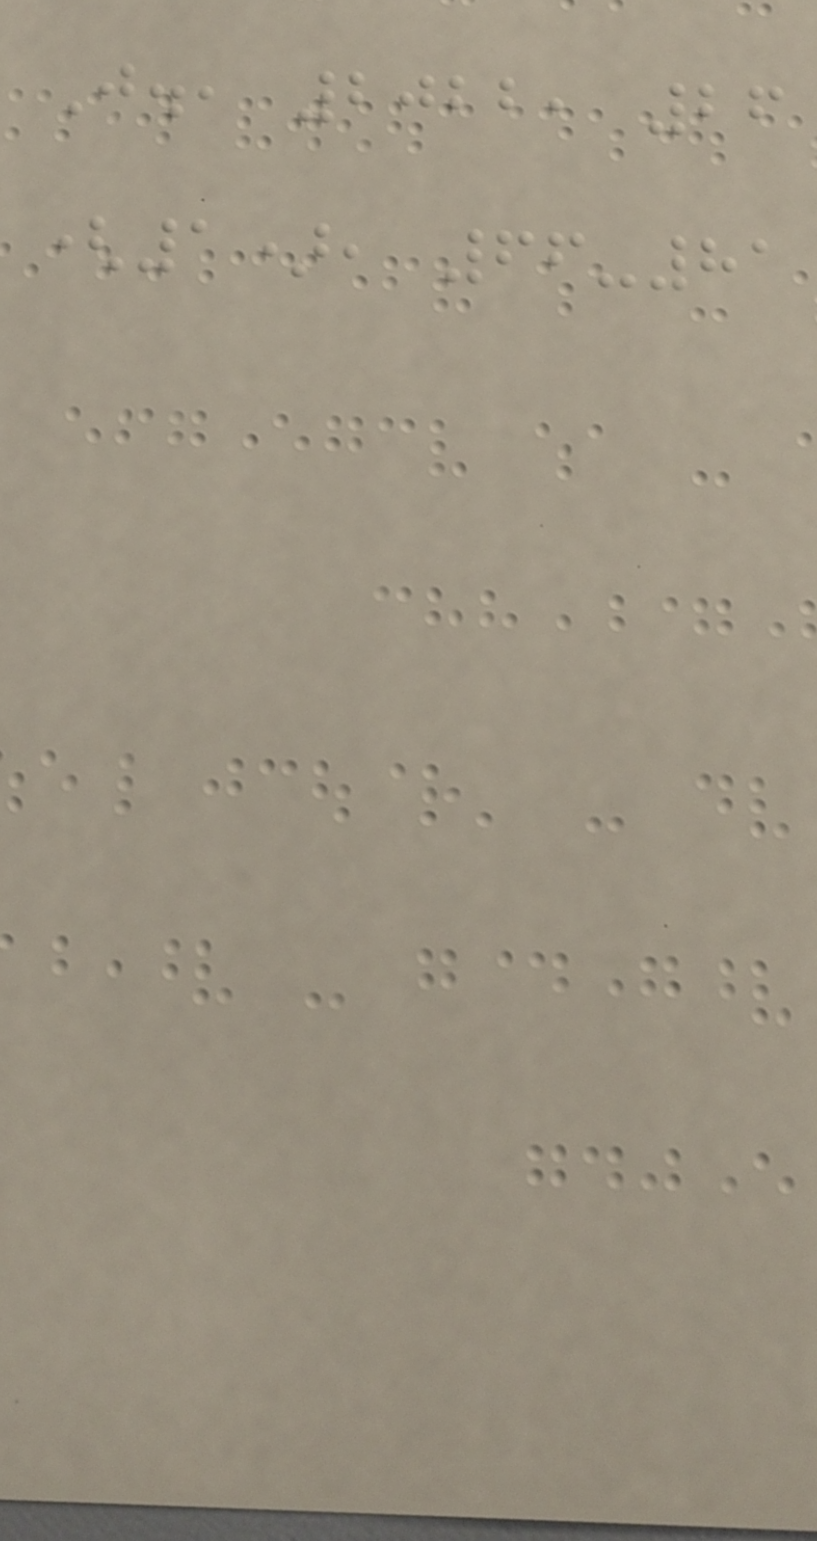J., 2022, 26
(1), 66-81
